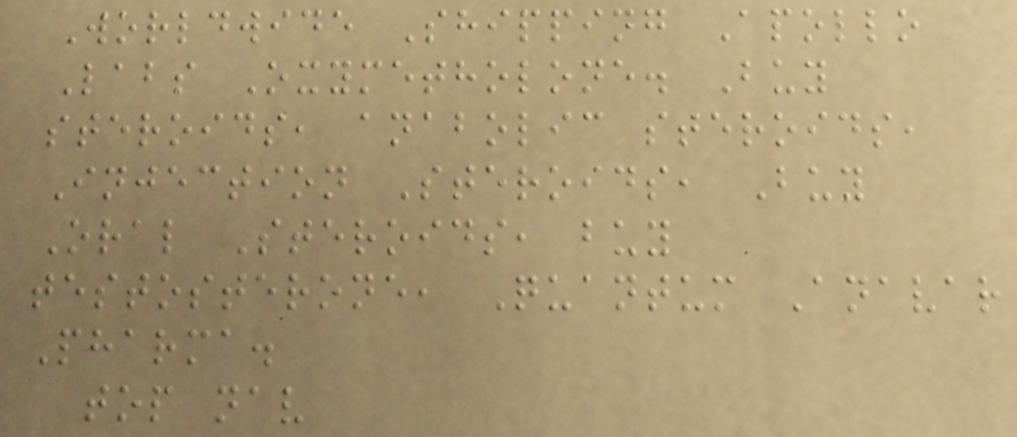Worldwide Shipping Apollo
Labs Oxymetholone. Buy
steroids, anabolic steroids,
Injection Steroids, Buy
Oral Steroids, buy
testosterone, Quantum Anavar
Pharma.
top nav
